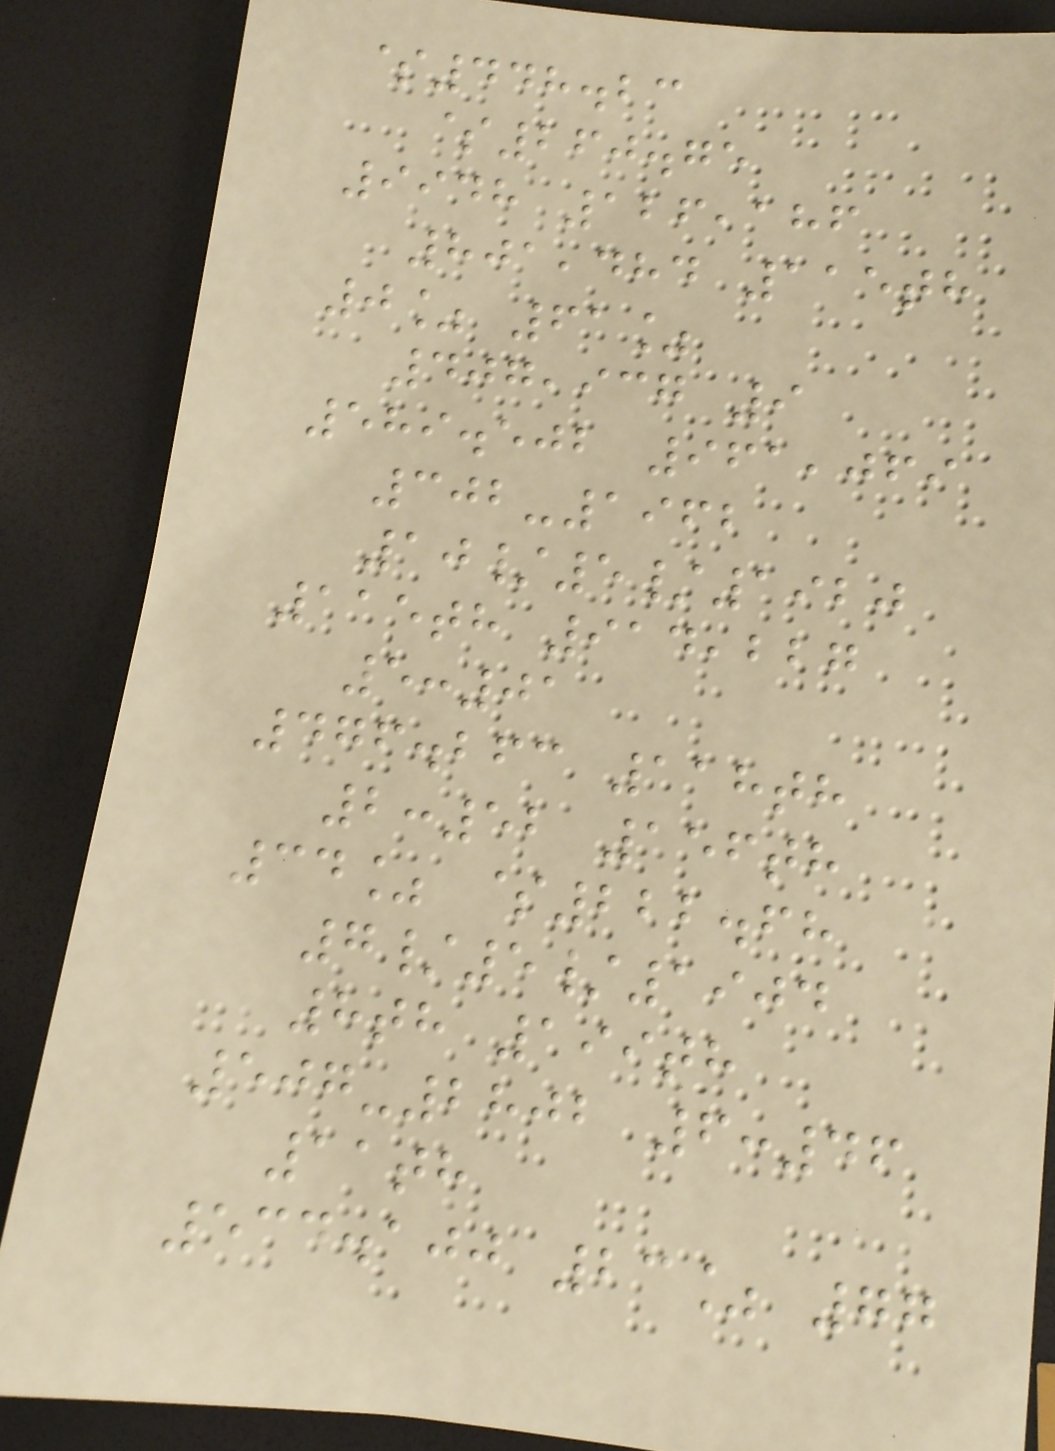$448.23
$260.75
9948 126,186
801,484 115th
0% 61%
407,937 9
589.502 961,069
302-1962
10/5/1920
115th 914,227
5:01
476.263 118th
2:52 156th
34% $222.68
7/5/1904
8th 199th
507-2802 6:46
11th
534.100 23% 77
